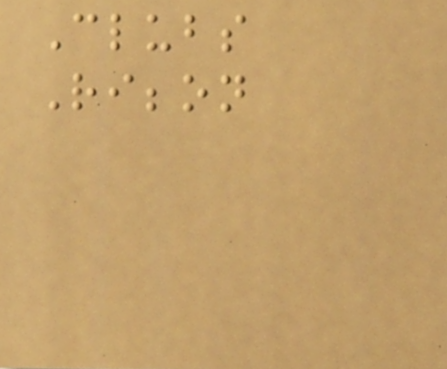Clubs
Ribbon
